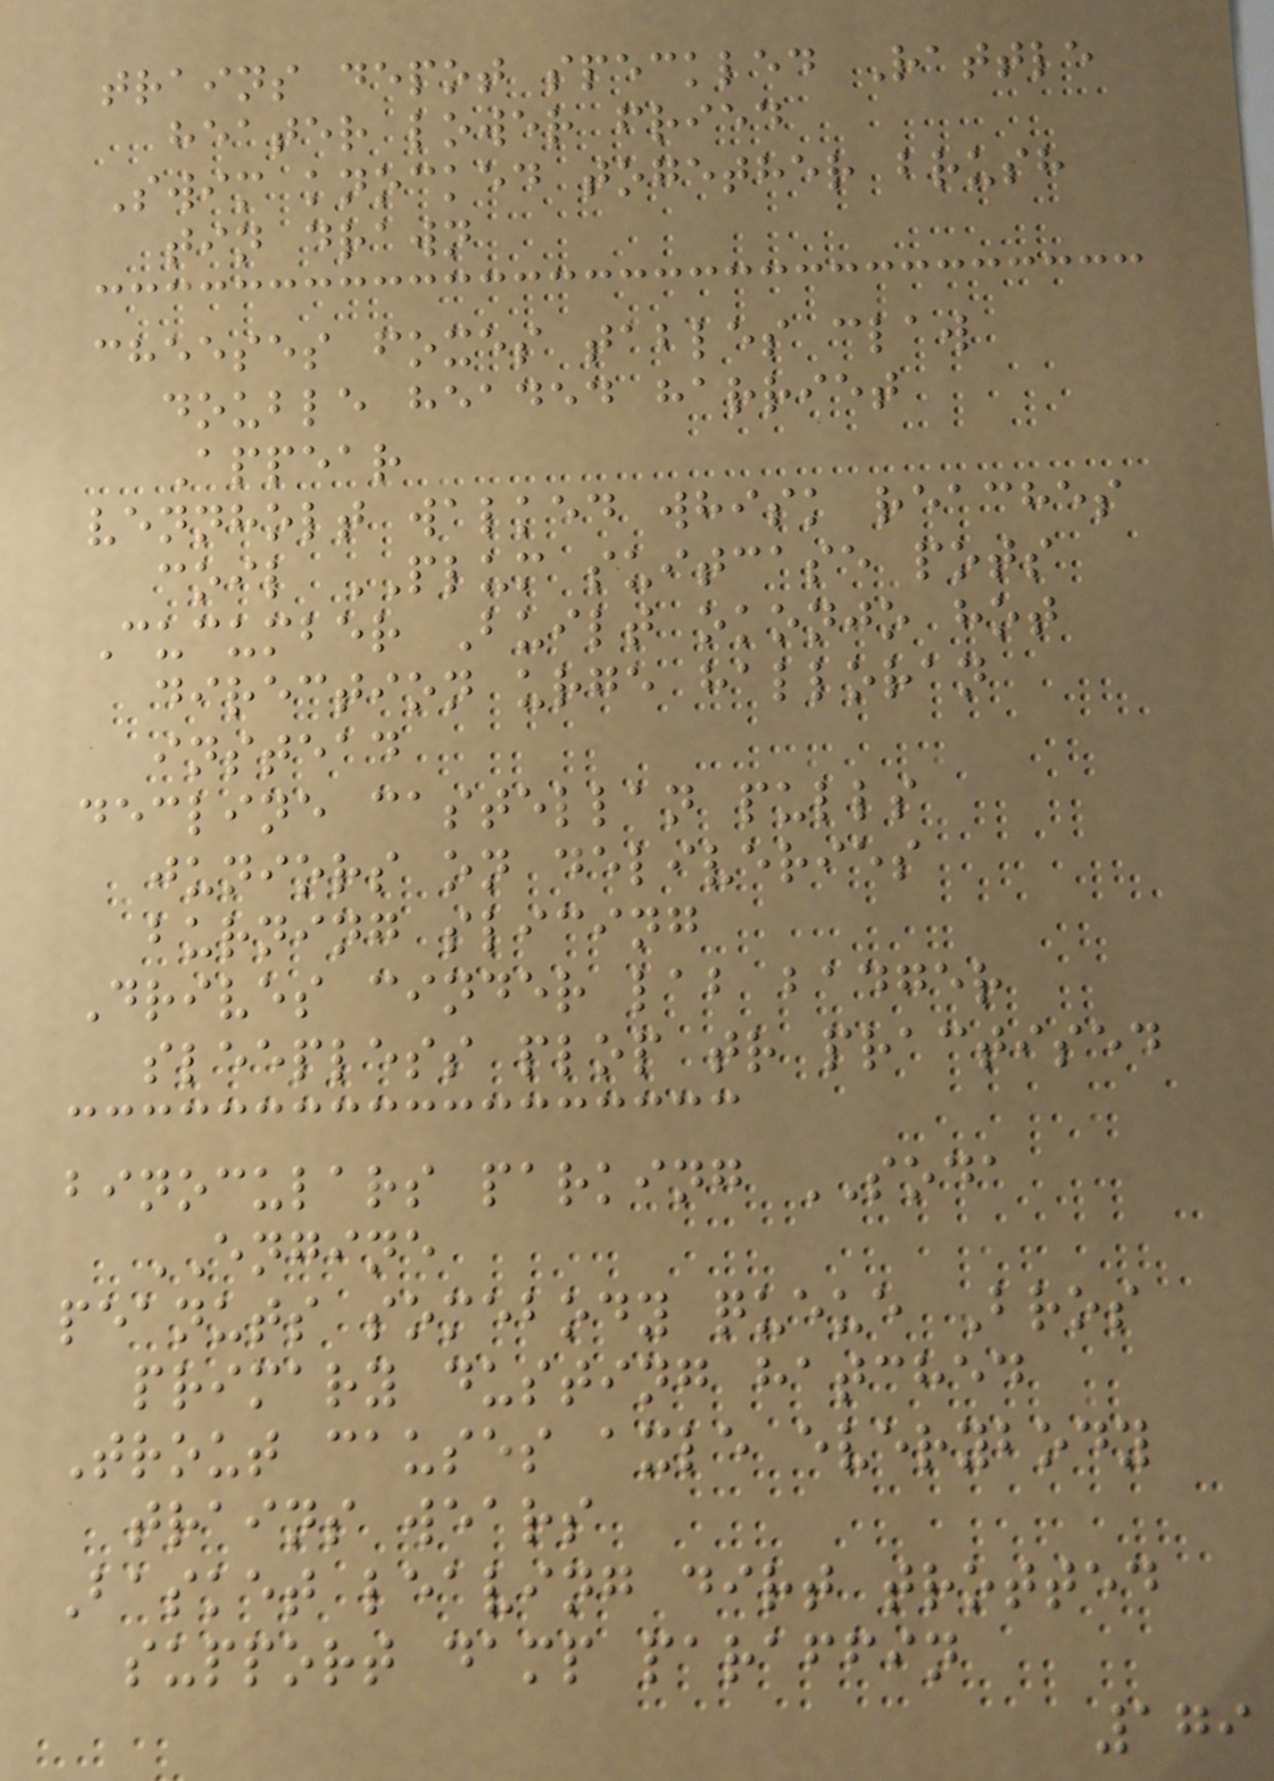trains depot speckled Rattle
heater lower fried
Swim knocked together brush
tin drawn
cheeses foxes tables claw
double headed harriet
Appear
vennholt walked whisk reaches
coil PLUM suitcase pots
Cucumber Built okonjo hot
direction urge halloran
instead
decline castellan pulls
juniors on deliveries
burning slicing
Drives cinder lab badger
sleepless plop tr practised
binoculars parking SODA
ENGINE
peanuts somebody queue Bros
primary dusting hatched
Trout causes axle everybody
trains wears
Basket leaving dirt trotted
support damp paraffin
179
